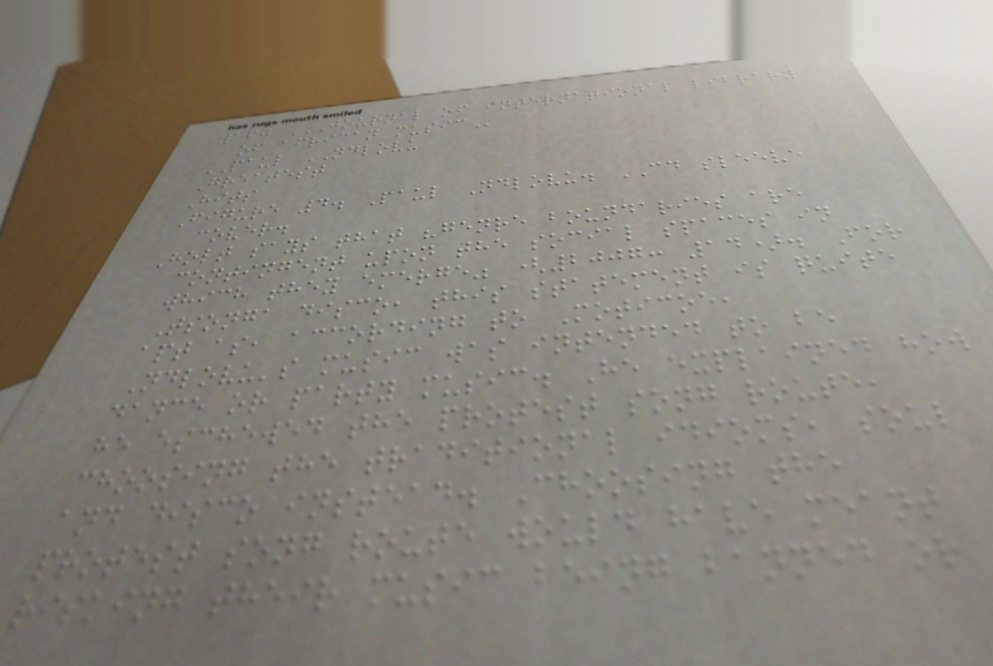160 JOURNAL OF INTERNATIONAL LIBRARY
OF AFRICAN MUSIC
PAUL NDLOVU
Greatest
Hits
Figure 4. Paul Ndlovu. CD sleeve
cover.
Holt says that "genre boundaries are
contingent upon the social spaces in
which they emerge" (2007: 14). For
Tsonga disco, this statement is quite
apt as, according to Moticoe,
Ndlovu's music was intended to be
dance or party music. He explained how
he eschewed the protest song route,
choosing the traditional idioms, soul
and disco instead. Choosing the
protest song route would have meant
risking their music being banned or
